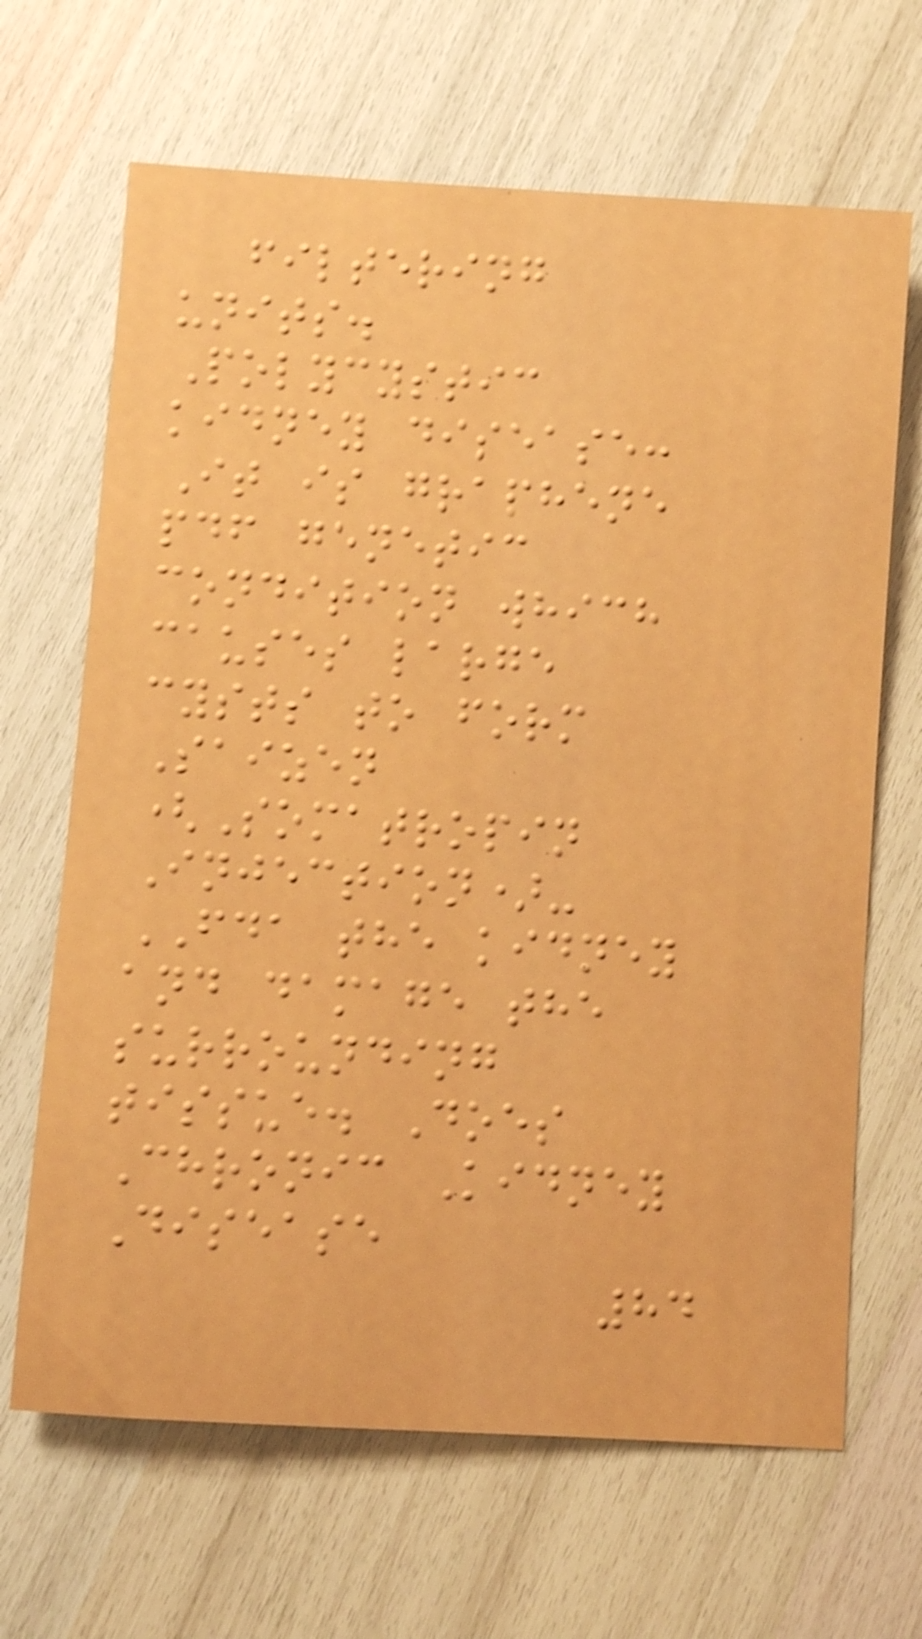filtering
units.
Polycystic
kidney disease:
It is graphene
pdf genetic
condition which
causes large
cysts to form
Saizen
(Somatropin
Injection)-
FDA the kidney
and damage the
surrounding
tissue. Does
Chronic Kidney
Disease
84
